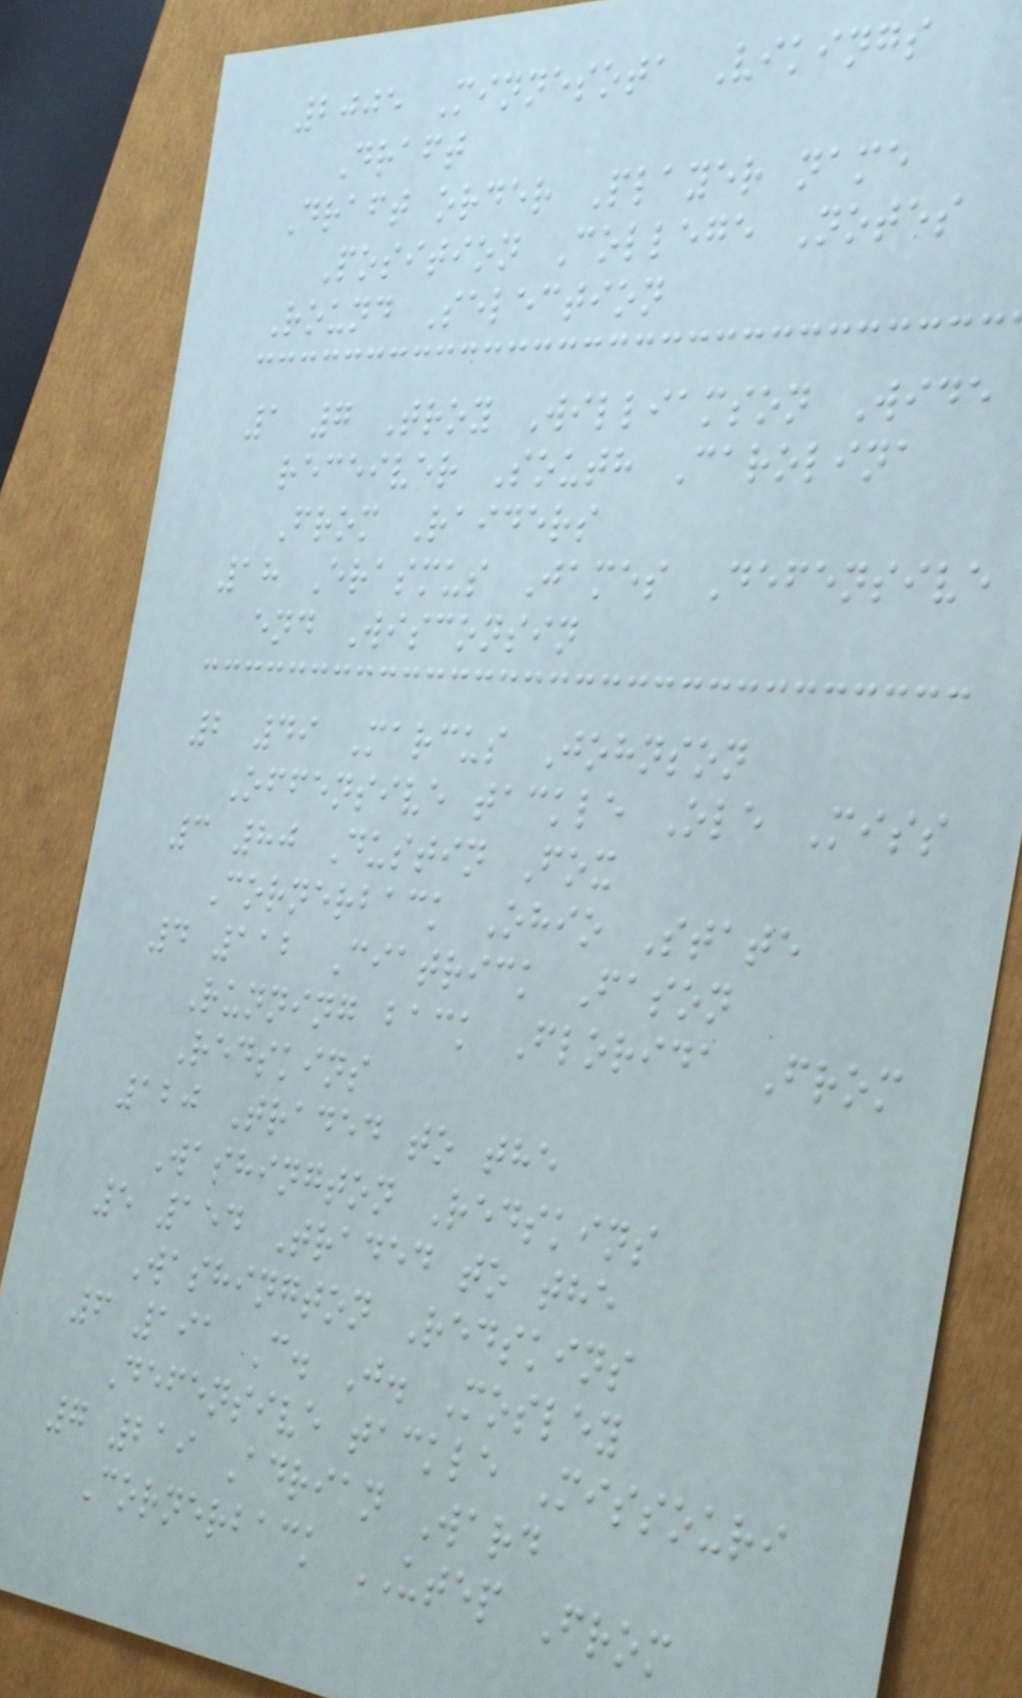2005 Minnesota Vikings
Draft
Draft order Player name
Position College Notes
Round Selection
1 7 Troy Williamson Wide
receiver South Carolina
From Raiders
18 Erasmus James Defensive
end Wisconsin
2 49 Marcus Johnson
Offensive tackle Ole Miss
3 80 Dustin Fox
Cornerback Ohio State
4 112 Ciatrick Fason
Running back Florida From
Redskins
120 Traded to the
Washington Redskins
5 154 Traded to the
Washington Redskins
6 191 C. J. Mosley
Defensive tackle Missouri
7 219 Adrian Ward
Cornerback UTEP From
